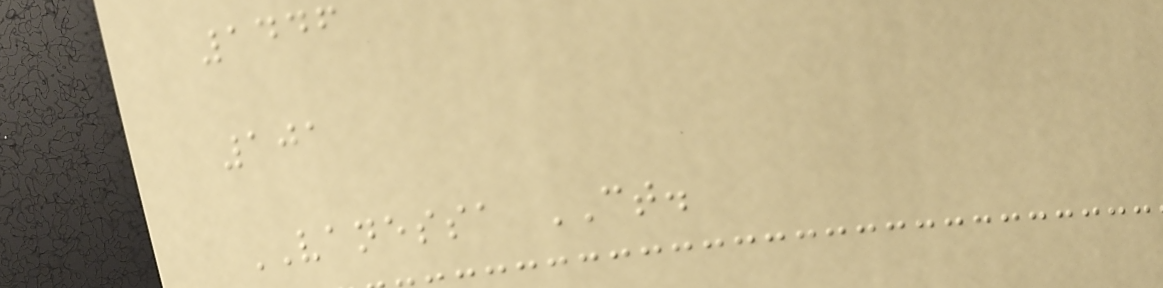1446
101
VANESSA CT.
